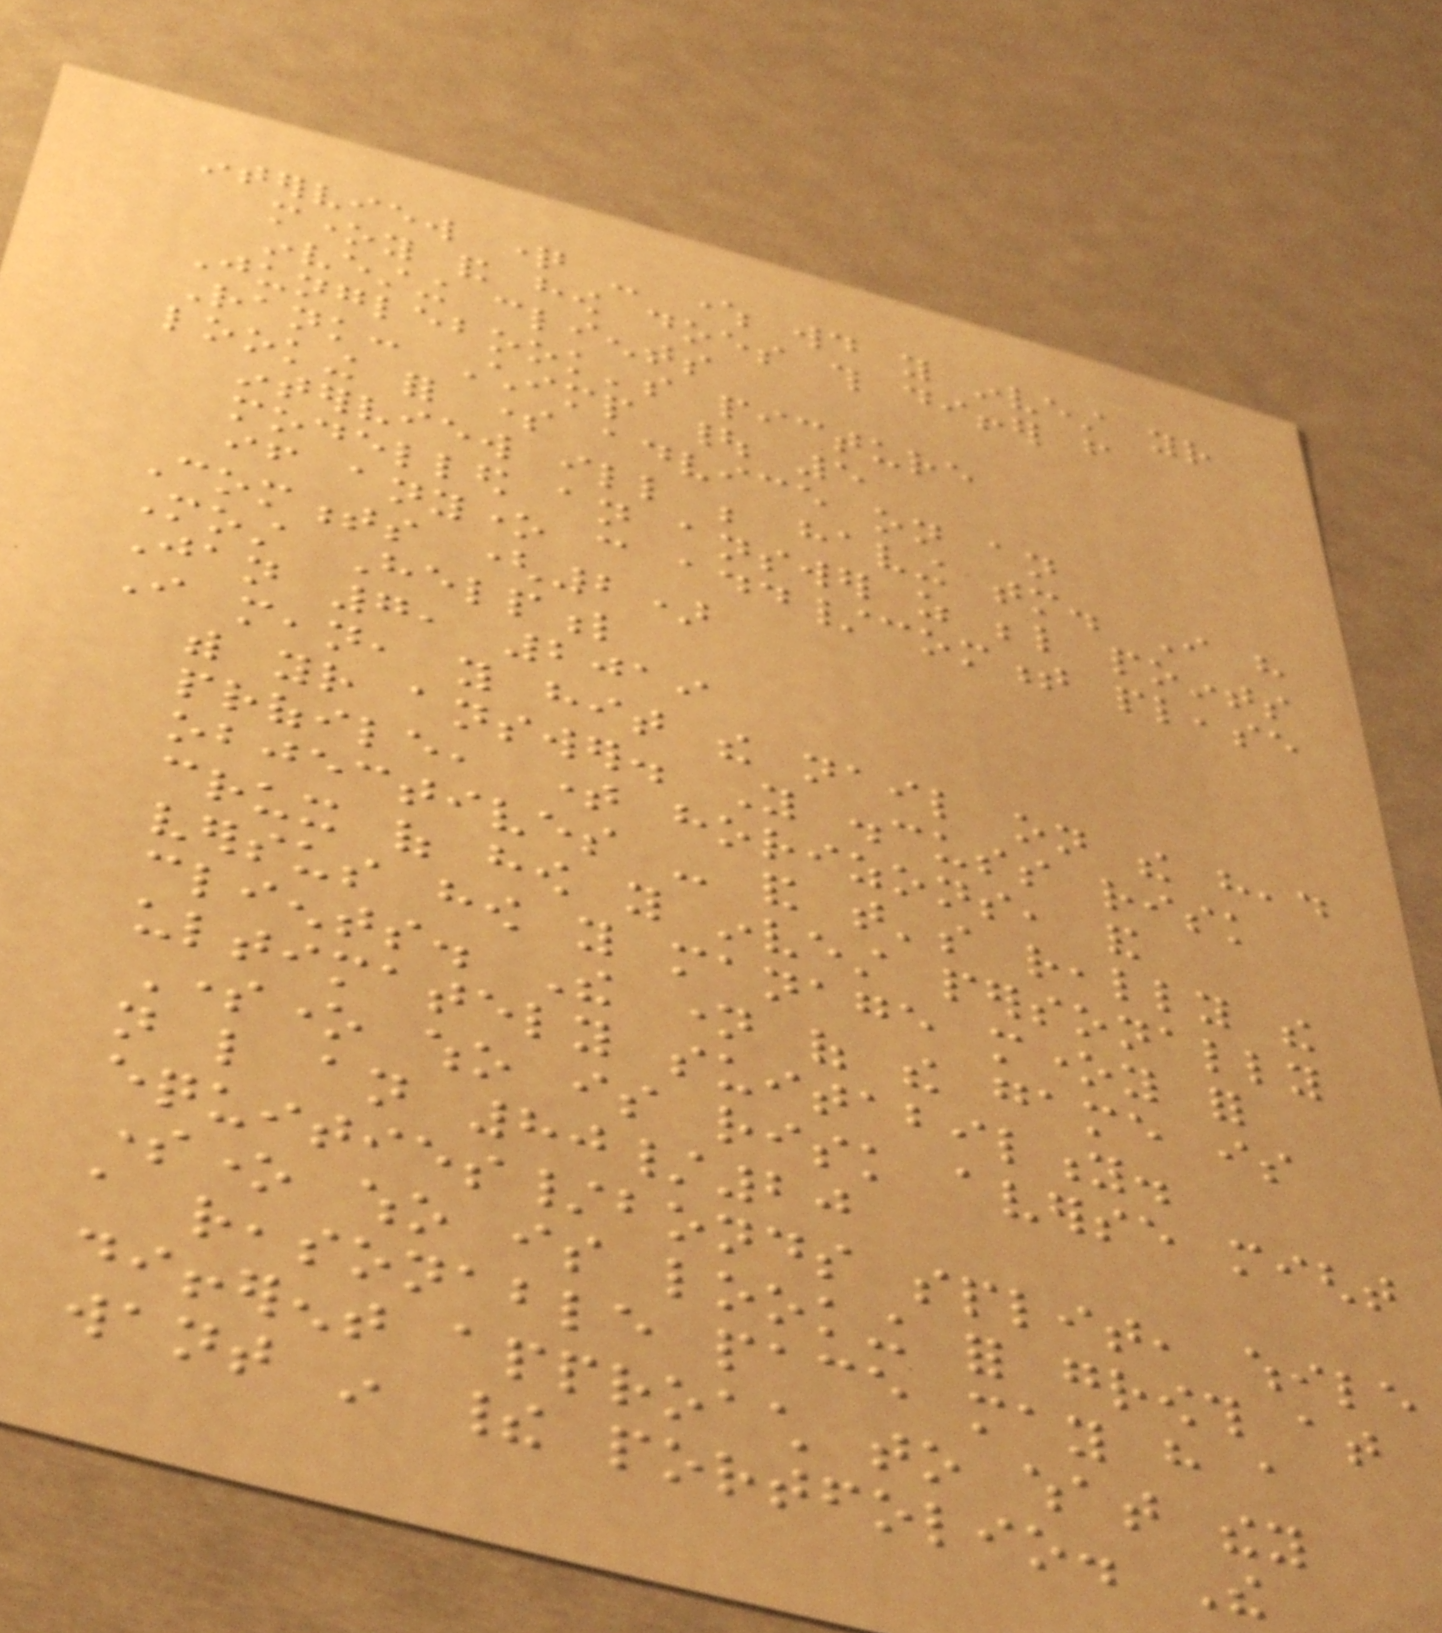interview question - where would you invest your
money and how does this differ from
investing clients
Junglebook's picture
Rank: Chimp | 5
looking for some advice on an
interview ill be having tomorrow. I have
modelled an answer as below points
if anyone can add/comment please
Comments (2)
Most Helpful
Jan 7, 2019
I mean, you hit the nail on the head
with your answer. You discuss risk
profile, time horizons, and
objectives - and that's really the
crux of how you invest personally
versus how you manage money for
clients. The name of the game is
ultimately suitability.
Someone who is risk averse might
not like an 80/20
equities/bonds split, while
someone who is looking for growth at
a reasonable pace may have a
different approach to what they
want in their portfolio. The
